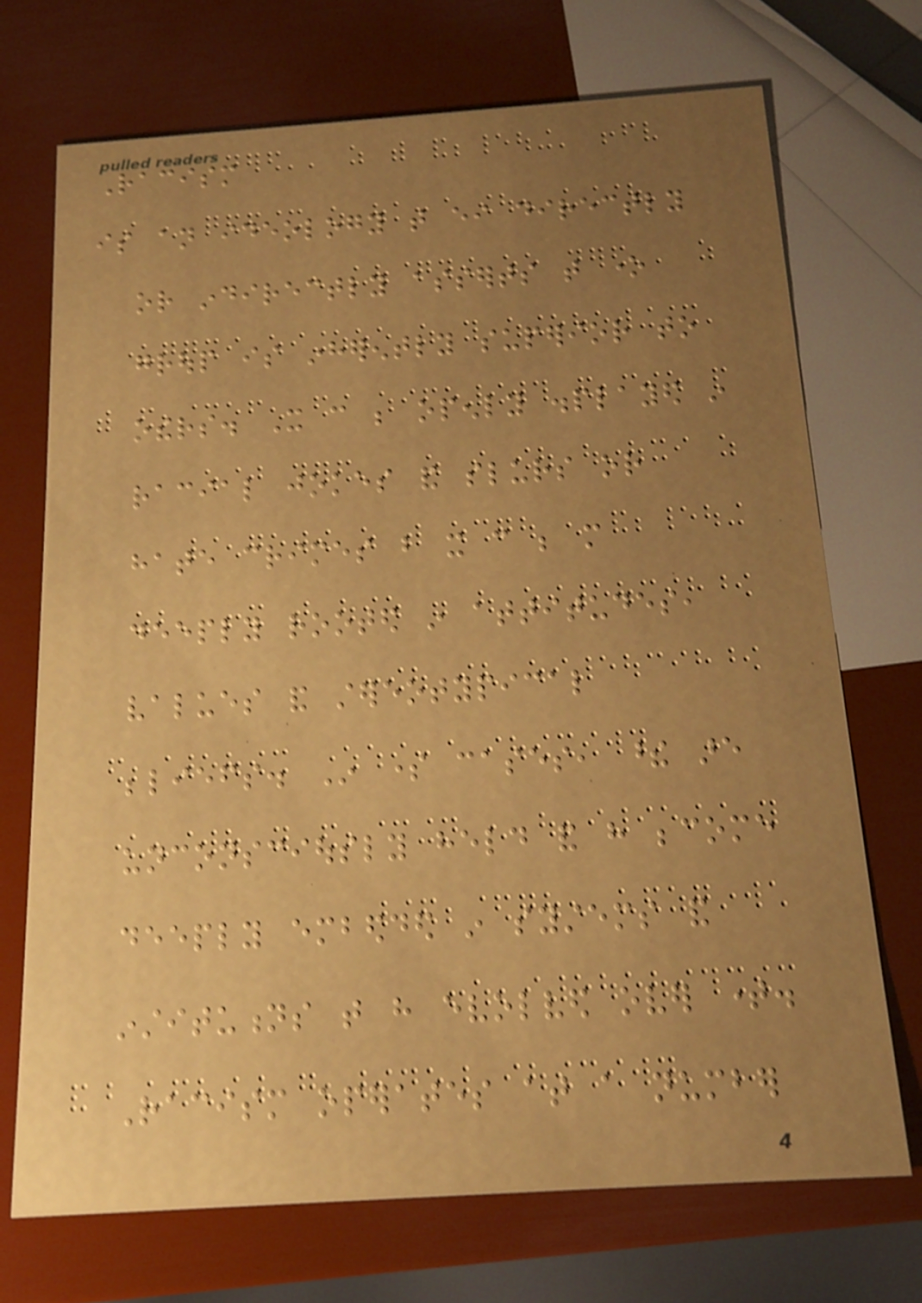Racism
is an ideology that either directly
or indirectly asserts that one
group is inherently superior to
others. It can be openly displayed in
racial jokes and slurs or
hate crimes but it can be more
deeply rooted in attitudes,
values and stereotypical
beliefs. In some cases, these are
unconsciously held and have become
deeply embedded in systems and
institutions that have evolved over time.
Racism operates at a number
